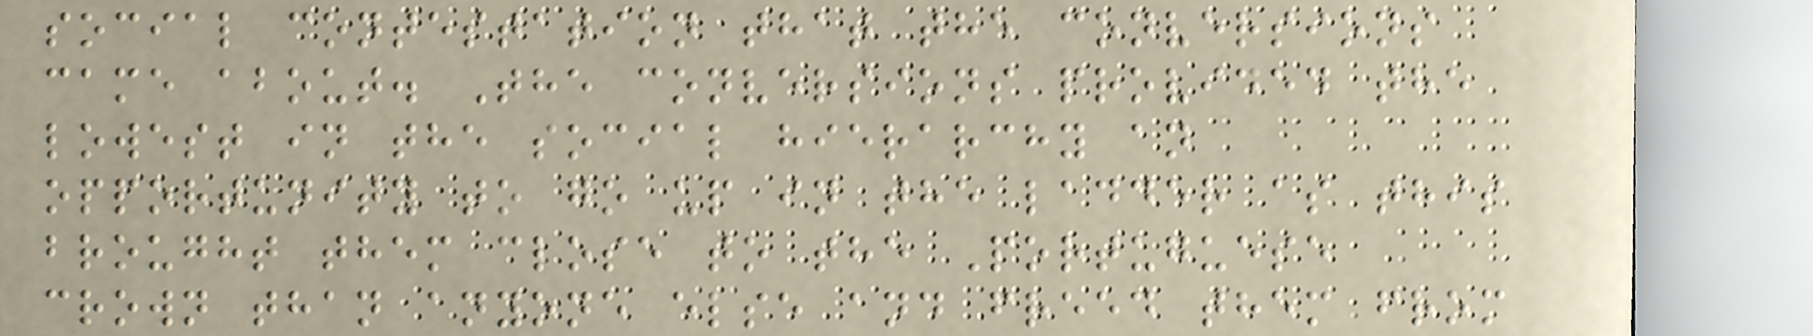social contestation that the conversions
came about. The conversions provided the
lowest in the social hierarchy an
opportunity to go up in the ladder as this
brought them close to the Portuguese
crown than anyone else and freed them from
